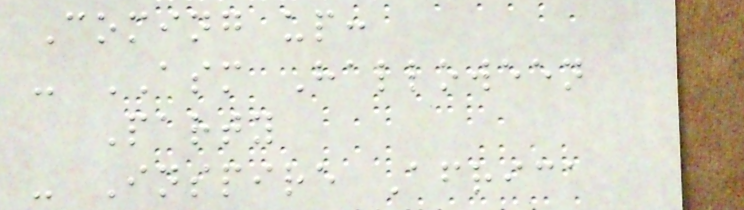Coming up:
- ASM Halloween
Party
- Inspire Africa
